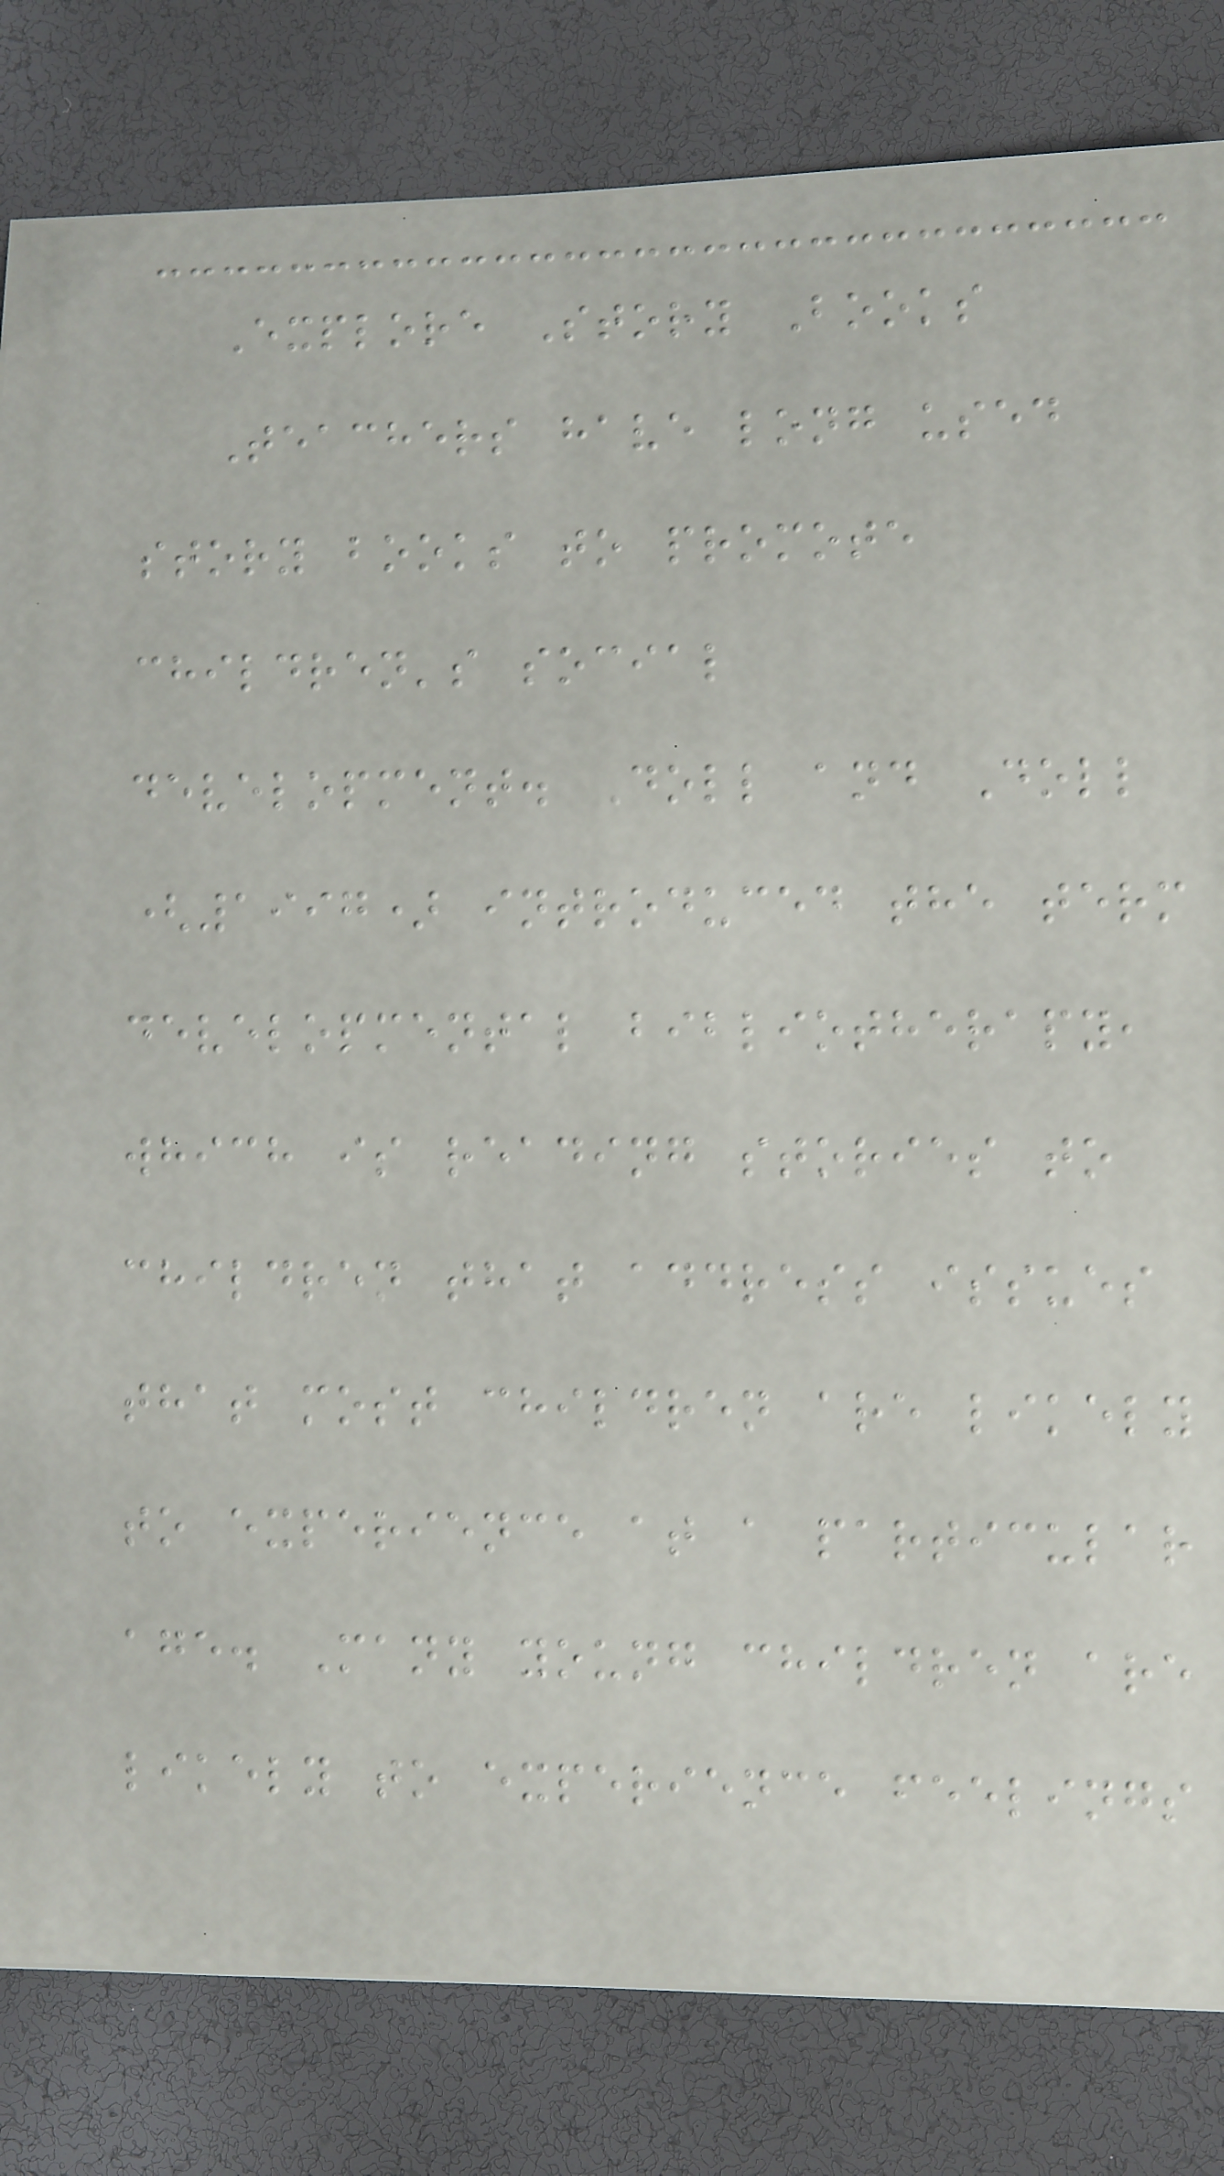Explore Story Books
Teachers have long used
story books to promote
children's social
development. Doll and Doll
(1997) introduced the term
developmental bibliotherapy,
which is reading stories to
children that address issues
that most children are likely
to experience at a particular
age. Many young children are
likely to experience feelings
